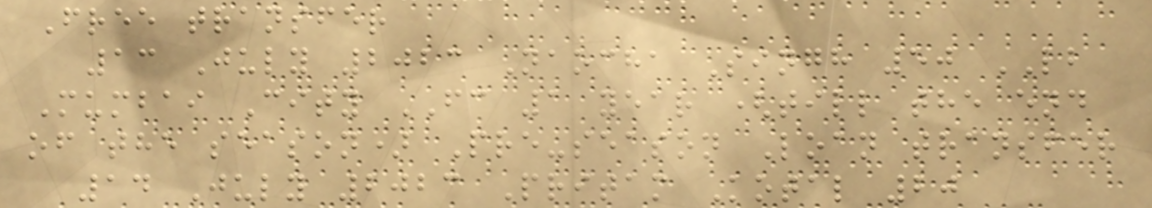Free transfer
13 July 2023 Naocha Singh 50 LB
Mumbai City FC 1 year (till the end
of the season) Pre-season Loan transfer
14 July 2023 Pritam Kotal 20
